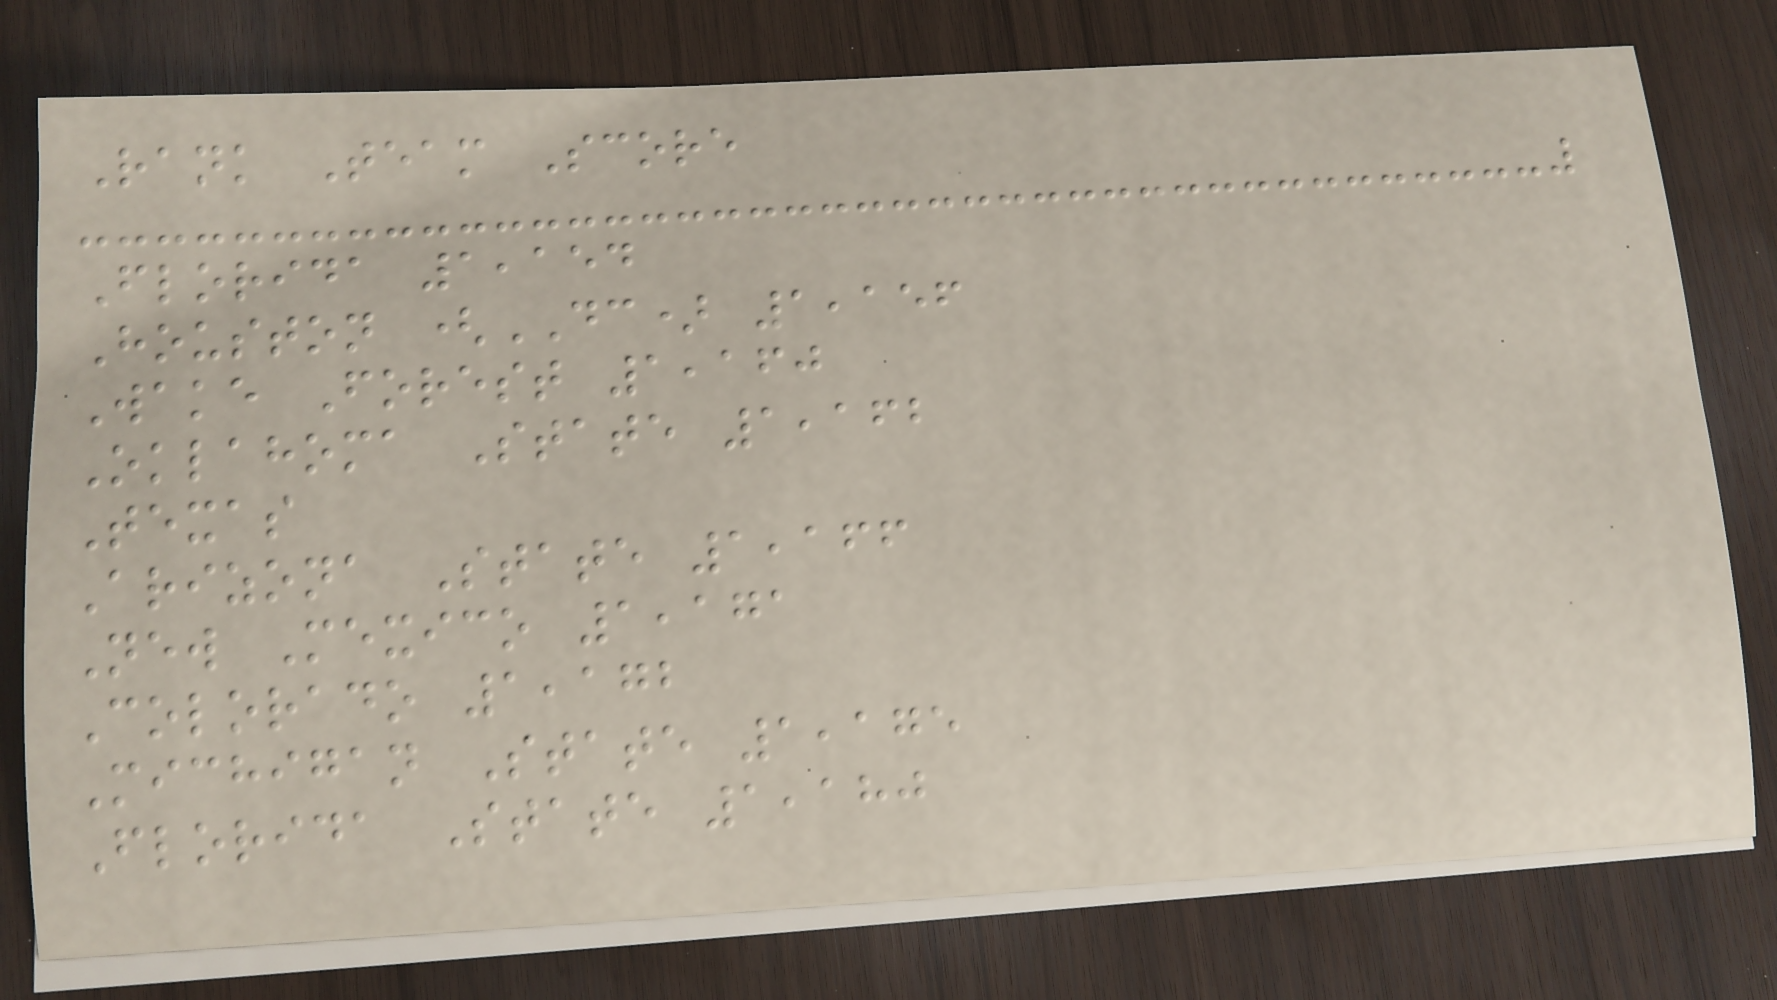Rank Team Score
Florida 1,154
Houston (DC) 1,156
Wake Forest 1,160
Oklahoma State 1,162
Texas
Arizona State 1,166
New Mexico 1,171
Colorado 1,172
Michigan State 1,175
Florida State 1,180
